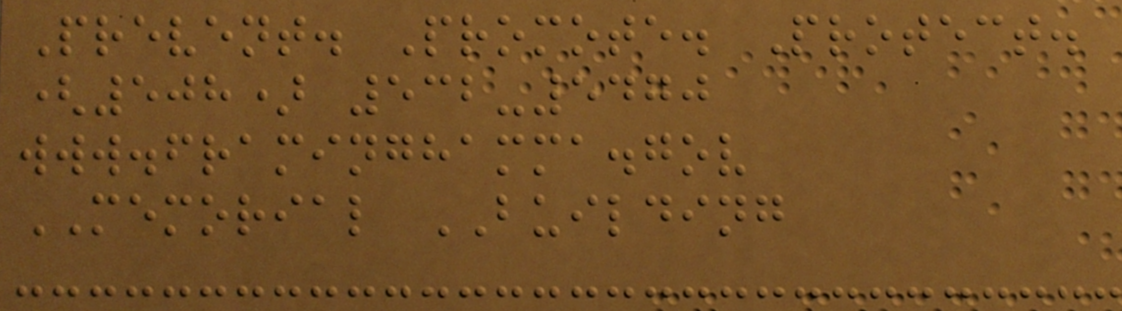Prevent. Promote. Protect.
(508) 532-5470
www.framinghamma.gov
MEMORIAL BUILDING
